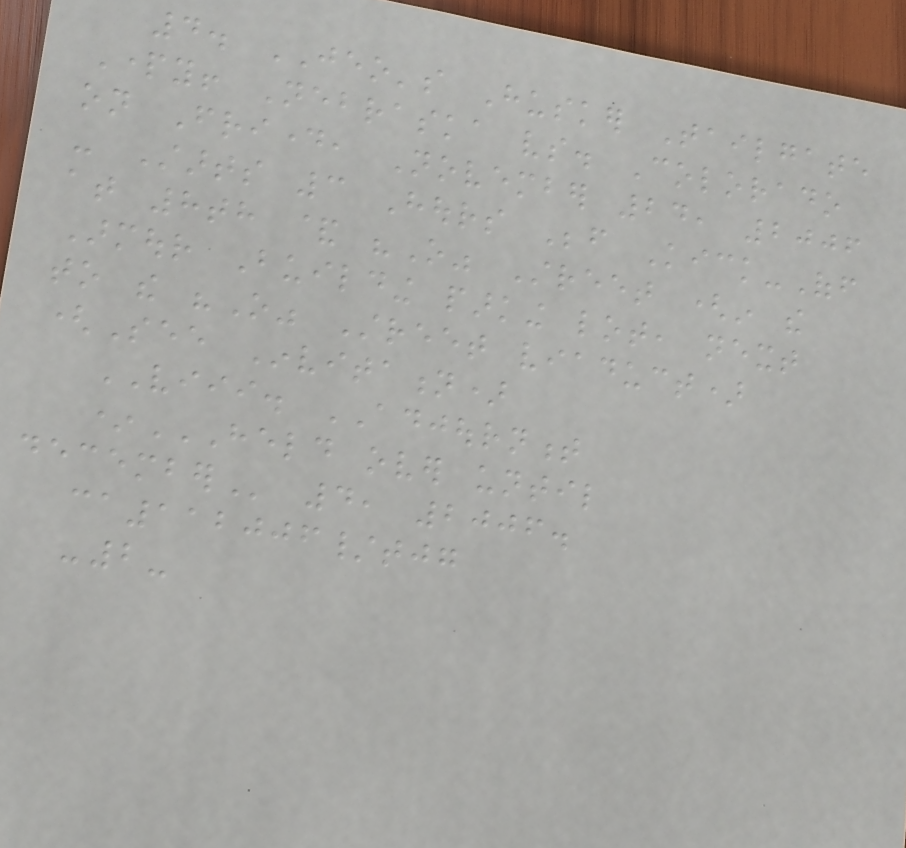4. JEO's Husker Tailgate
Party! Nebraska vs. Colorado
on Friday, November 24, 2006
- Starts 3 Hours Before Kick-Off
at 8th & "O" Street (in the
Armour Building parking lot, next
to the "O" Street viaduct)
(See Invitation)
VIII. ADJOURNMENT
*HELD OVER UNTIL
DECEMBER 4, 2006.
ca112006/tjg
-2-
